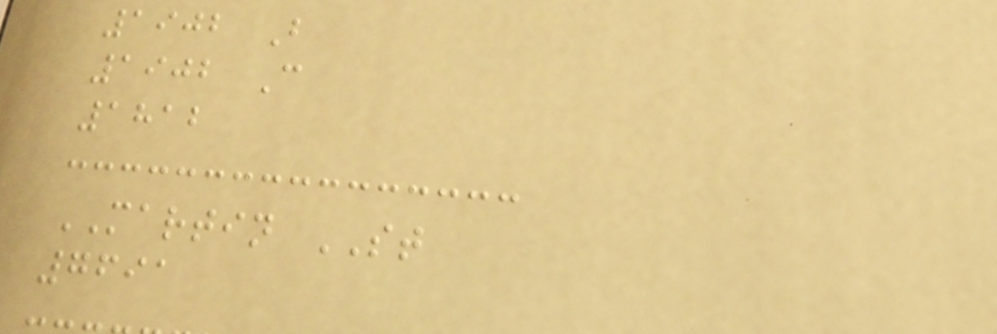1902 B
1902 C
1812
MARTIN ST
7691
